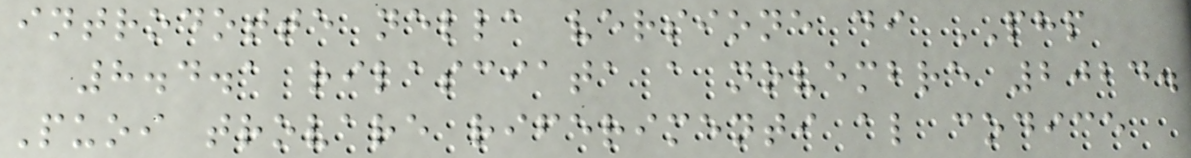introdotte nella versione di PHP
8.4.1 rilasciata a novembre 2024.
Puoi trovare riferimenti al codice
